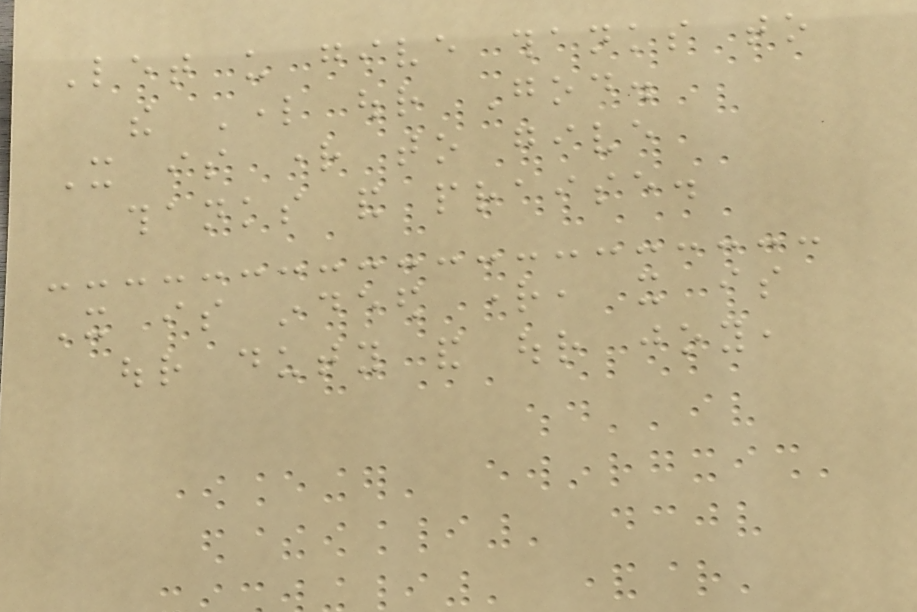Let us give thanks to
the Lord our God.
It is right to give
thanks and praise.
It is indeed right, it is
our duty and our joy,
